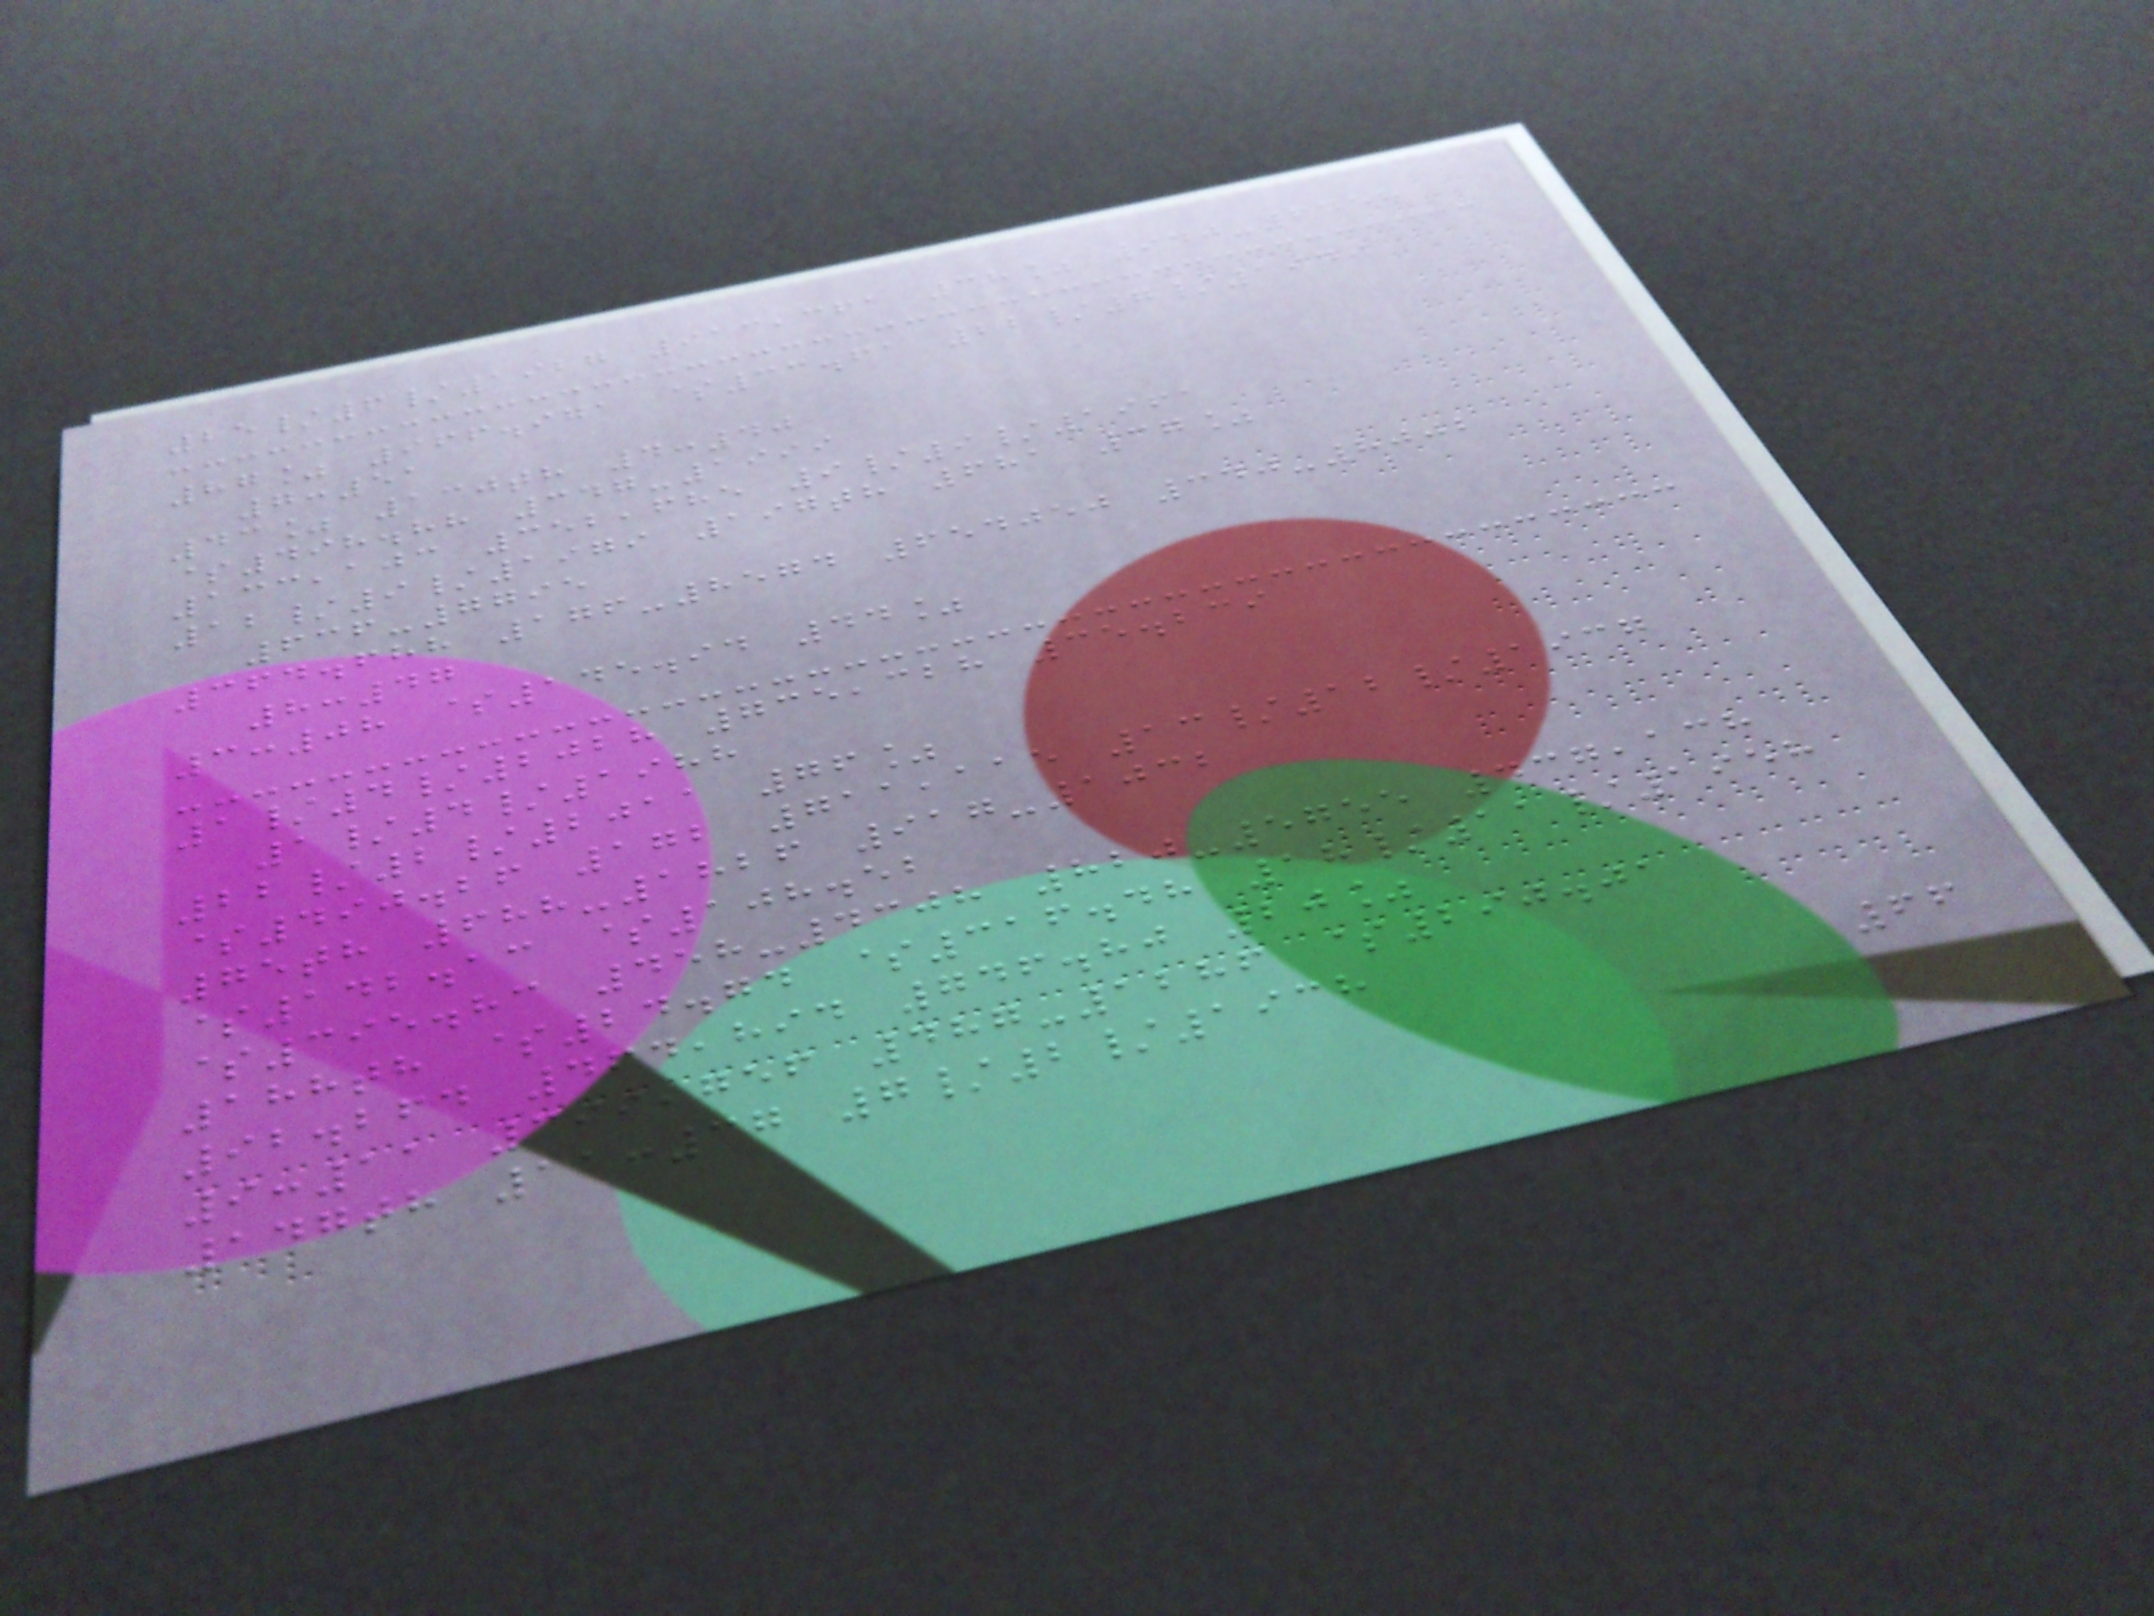25/6/1927 913,361 38% 940-6458
87% 966.971 $33.61 22/7/1949
7:51
43% 130th 4:40
$498.88 347-1999
133,103 352,685 9/9/1961
12/9/1979 197th 681 37%
636-7795
364.688 176-8574 654050 340-8002
8:47
3:08 $145.94 44%
1/4/2028 735,328 35.239
1/4/1988
22/2/2011 76%
$490.26 172 711,115 13/12/1937
75th 688-1826 917-1032
$142.13 $108.52
$395.83 458-4308 820-5755 437,138
188th $24.74 $316.48 18/11/1958
92.264 464,894 746.80 20%
9:11 399,756 487-1286 $290.01
147th 11:37 7/2/1938
66
